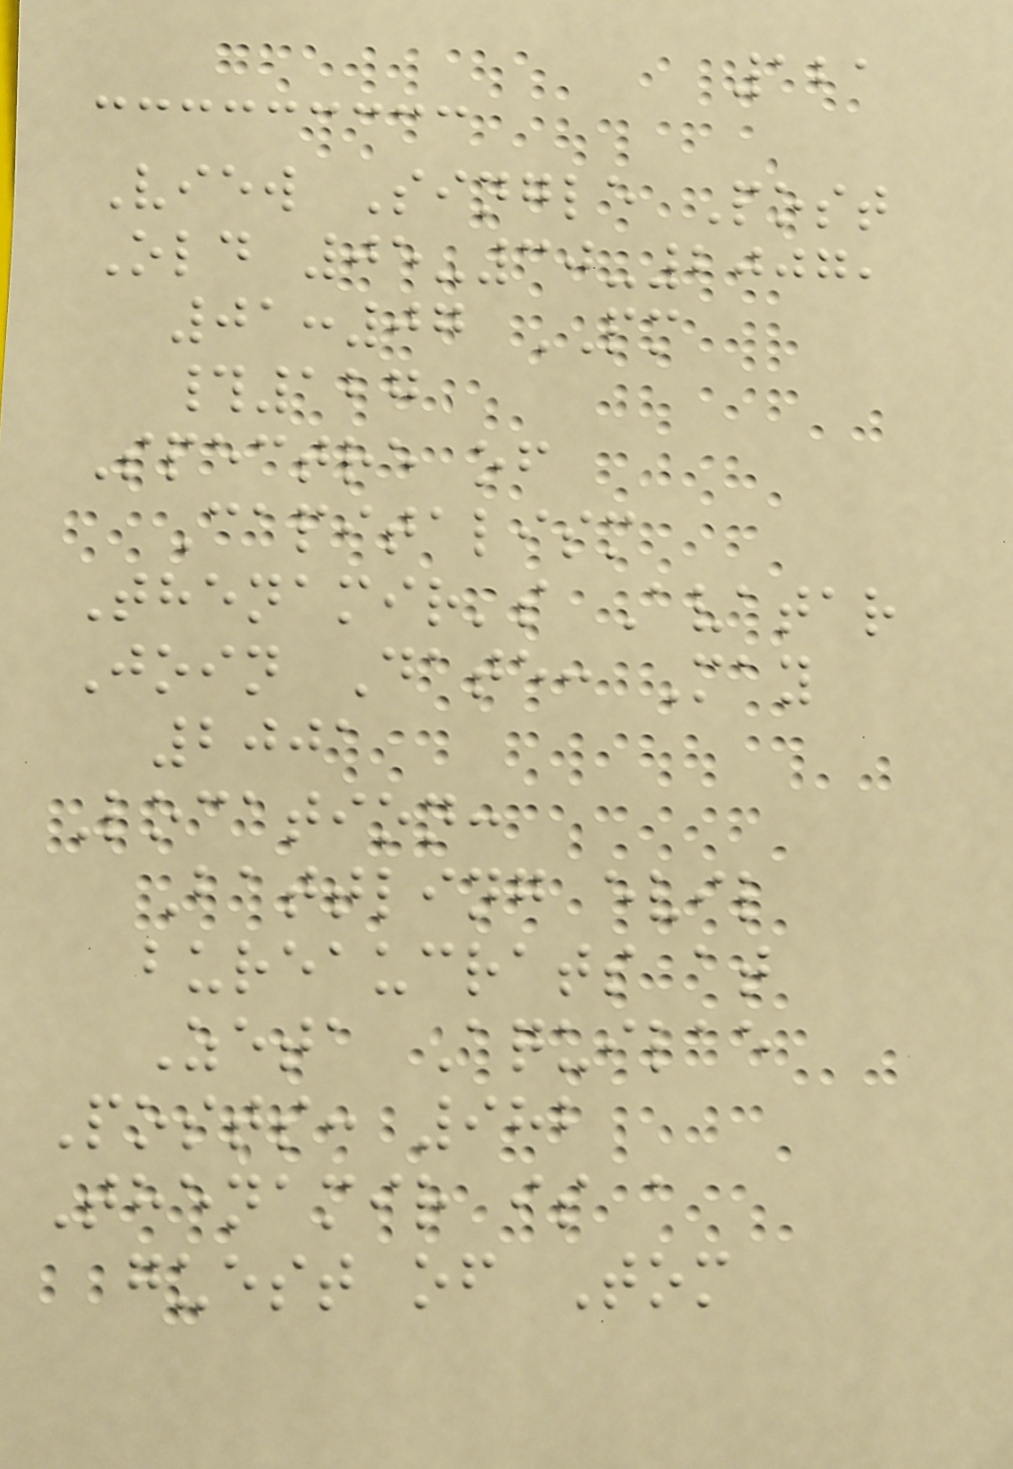121
View Single Post
Old 05-30-2007,
01:07 PM
#127
Spectre of
Capitalism
Thenamir's Avatar
Join Date: May
2001
Location:
Battling evil
bureaucrats at
Zeta Aquilae
Posts: 982
Thenamir is a
guest of Tom
